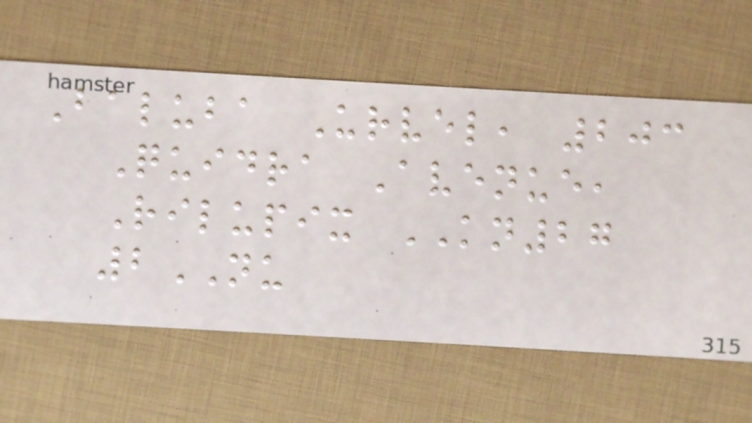Baluba Urvel, 203
Quidra Avenue,
Rilupix KN27
2NU
